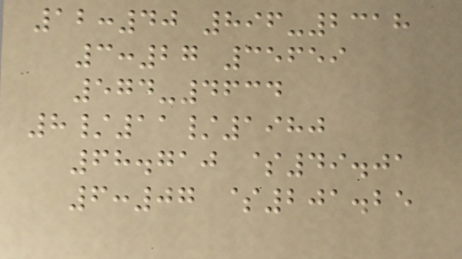12:40 896-2318
3:27 35659
574-4634
8/11/1980
68.710 $49.01
6:07 $201.25
